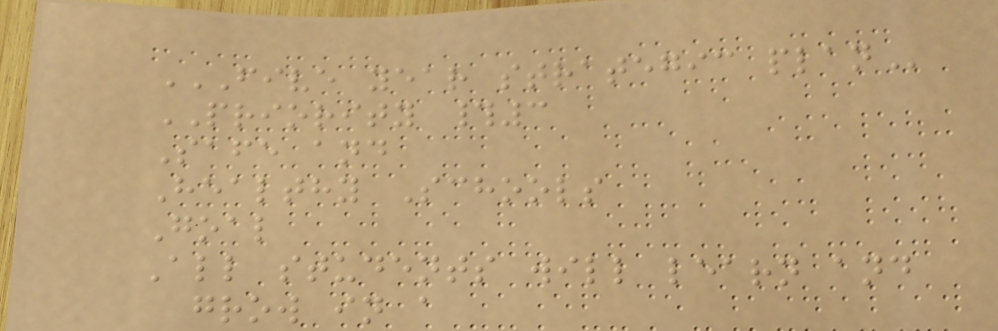FIVE YEAR STRATEGIC PLAN
PRIORITY #3
Safe and
Healthy Schools
Goal
All students will learn and
grow in a
